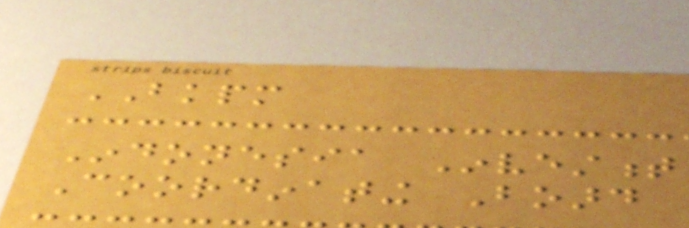BKPM
Indonesia Investment
Coordinating Board
